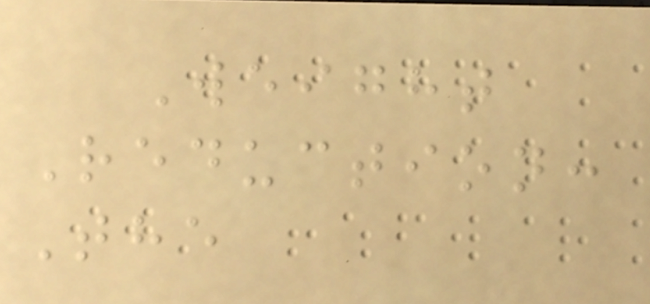Weight
Reduction:
The
